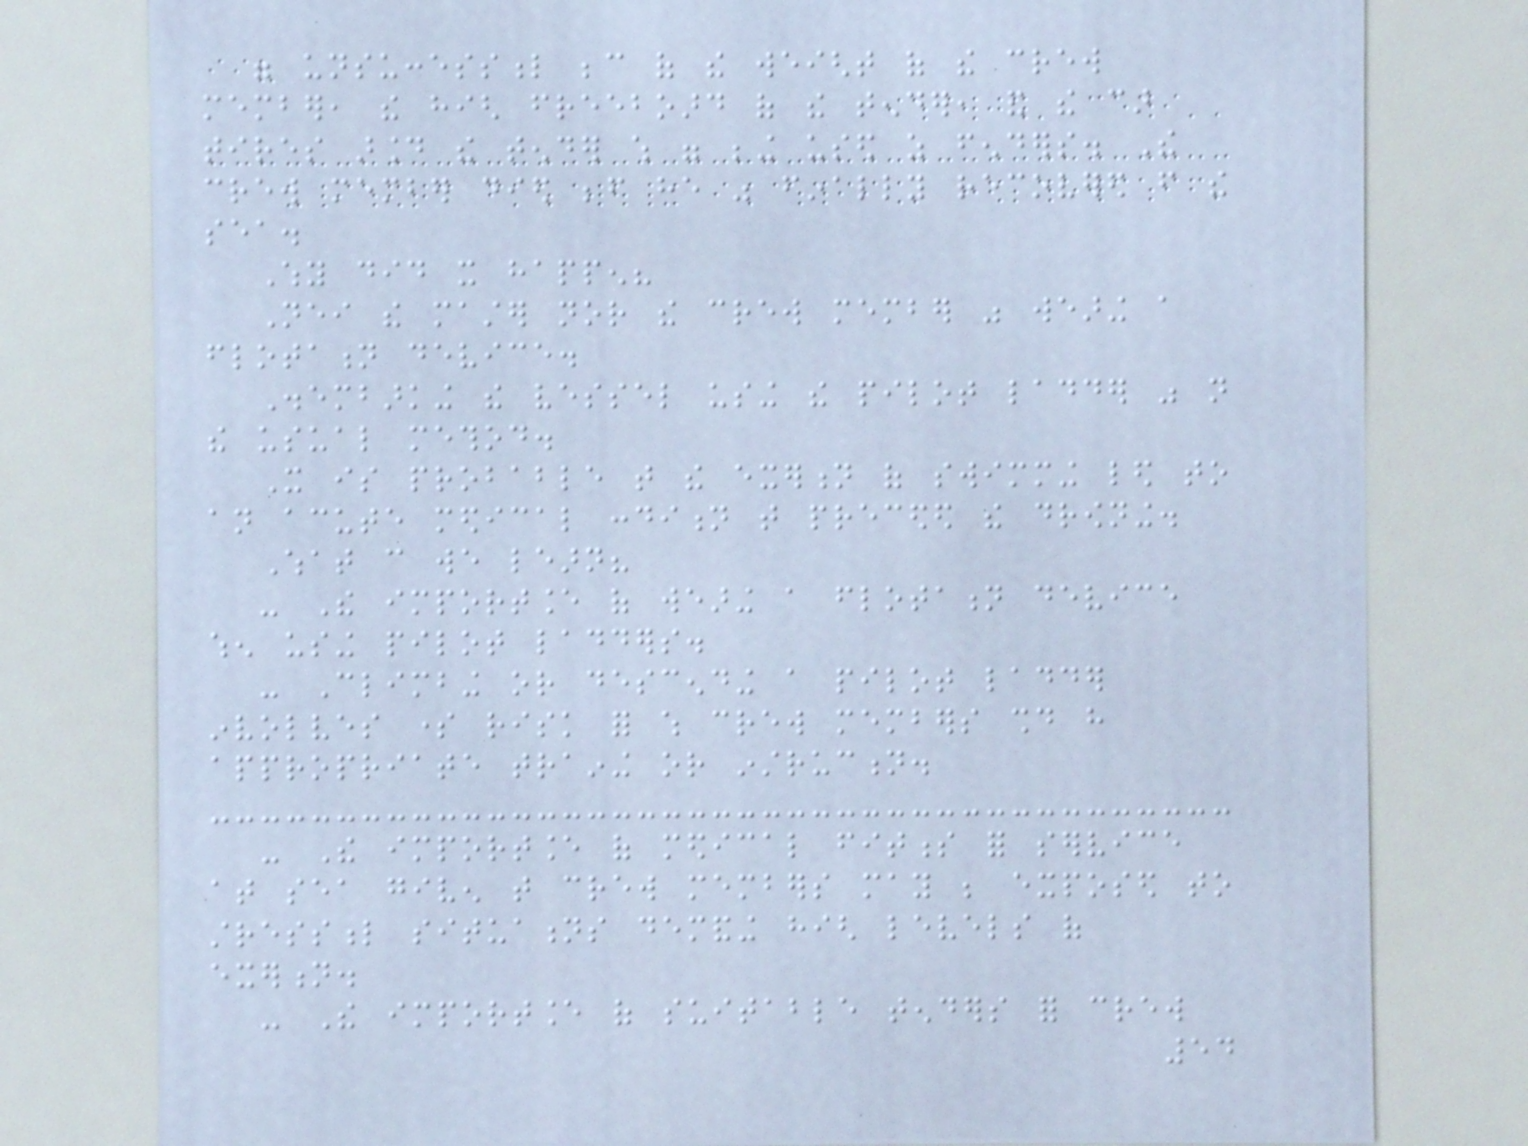were unsuccessful because of the weight of the crew
member, the high freeboard of the tender, and the car
tires around the tender which were being used as fenders. The
crew member died before he was finally recovered from the
sea.
Why did it happen?
Neither the master nor the crew member was wearing a
flotation device.
Disembarking the vessel using the pilot ladder was not
the usual method.
It is probable that the exertion of swimming led to
an acute medical condition that preceded the drowning.
What can we learn?
- The importance of wearing a flotation device
when using pilot ladders.
- Climbing or descending a pilot ladder
involves some risk for which crew members should have
appropriate training or instruction.
- The importance of medical fitness for service
at sea given that crew members may be exposed to
stressful situations demanding high levels of
exertion.
- The importance of suitable tenders for crew
54
